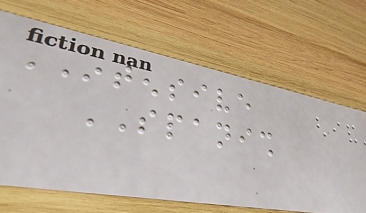INTENSIVE
SPANISH
